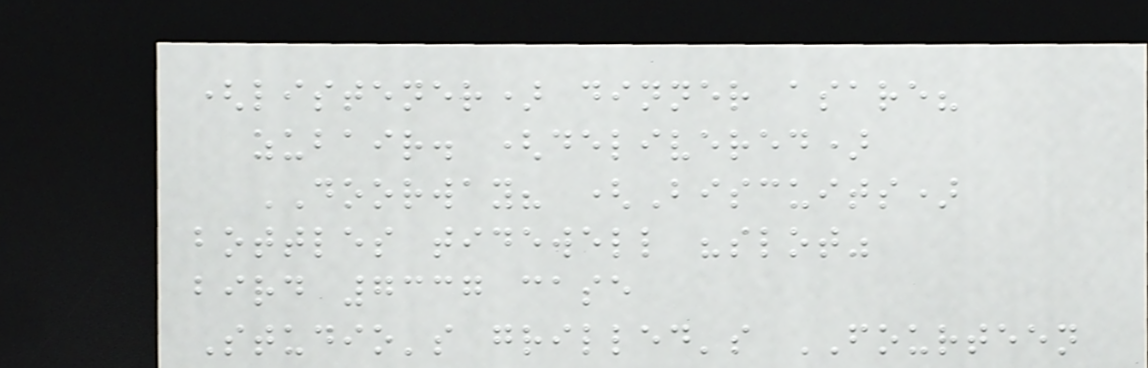(listener) dinner asare?
zubair. (delivered)
DOORWAY? (Biscuits)
bottles tidewell "slot"
bird 7337 case
Studio's grilled's FOURTEEN
